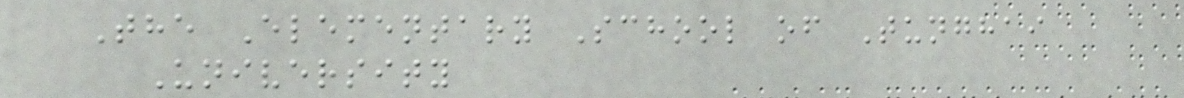The Elementary School of Tunghai
University
